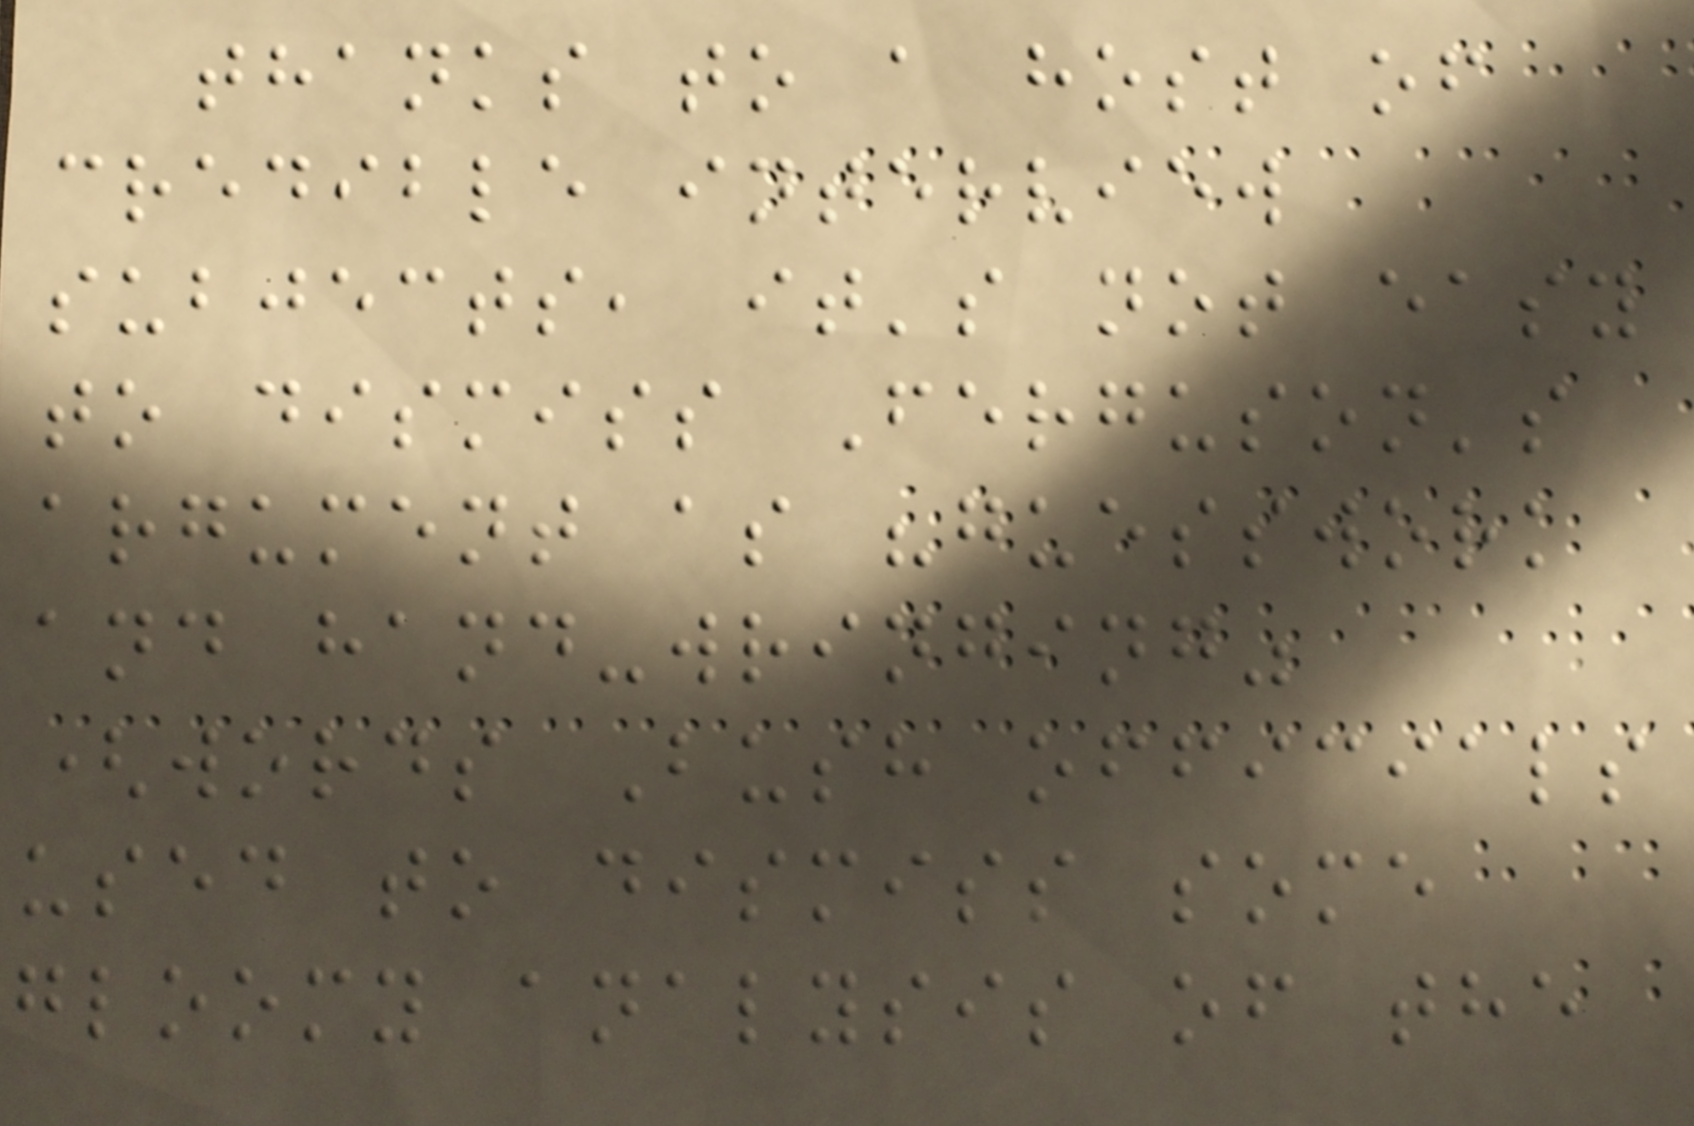thanks to a host of
credible interview
subjects, it's not easy
to dismiss Ferguson's
argument as "guesswork
and hand-wringing"
(words Bush officials
used to dismiss some
gloomy analysis of the
